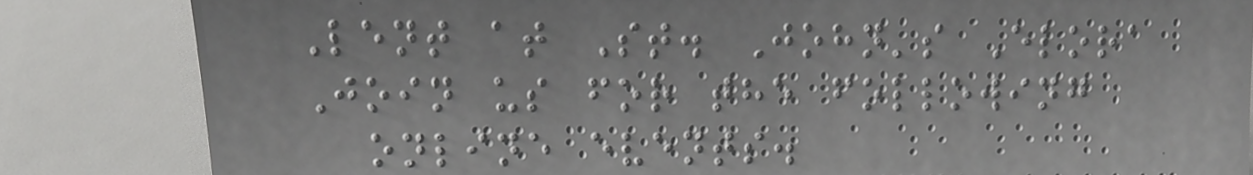Lent at St. John's Elora
Join us for the following
online events.
